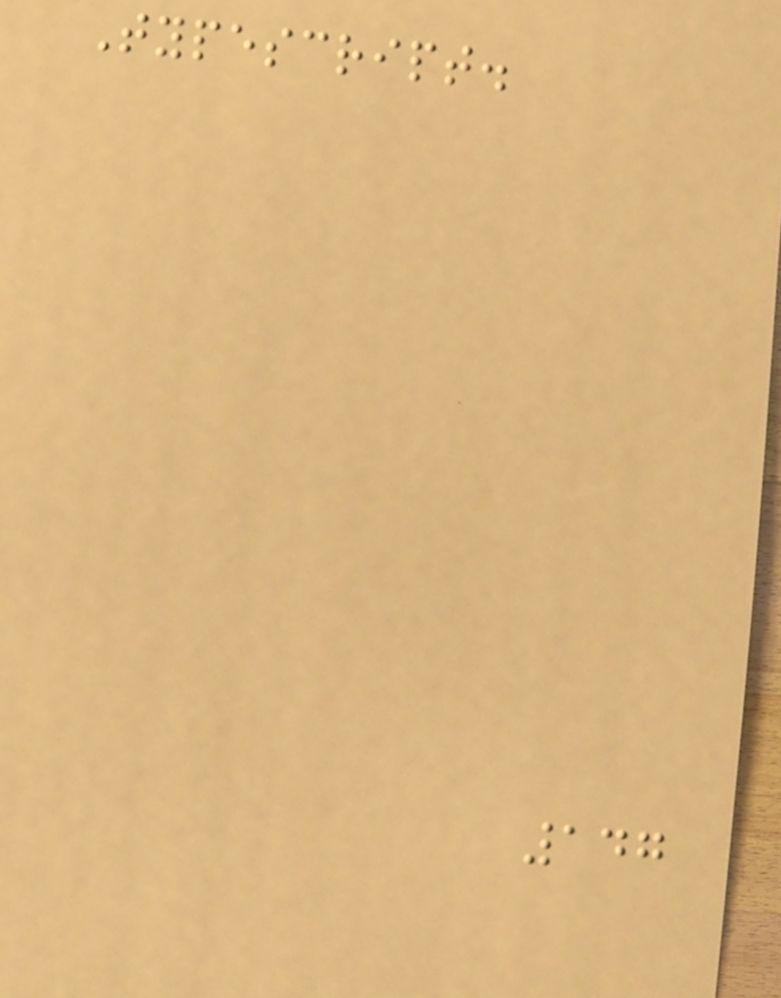Typescript.
147
